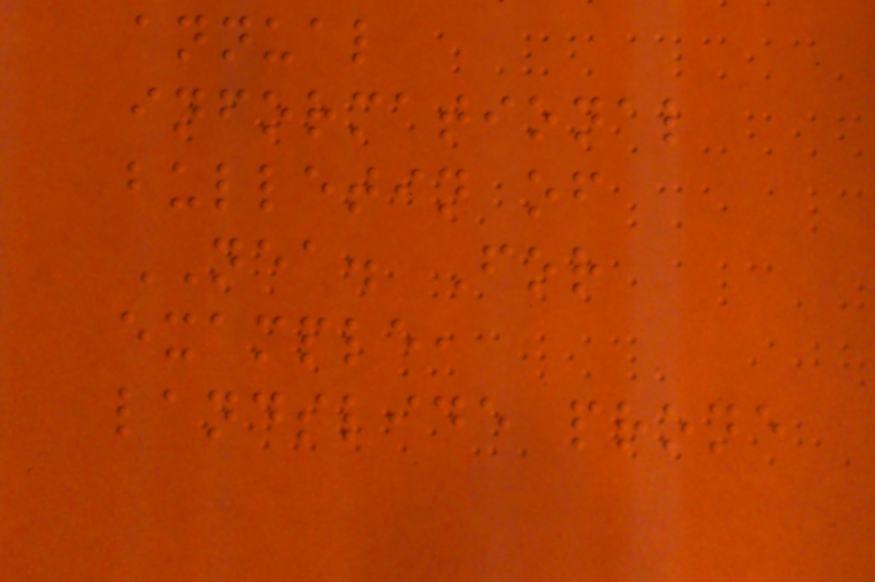annual
informational
bulletin of
NEA. For
example,
landslide prone
